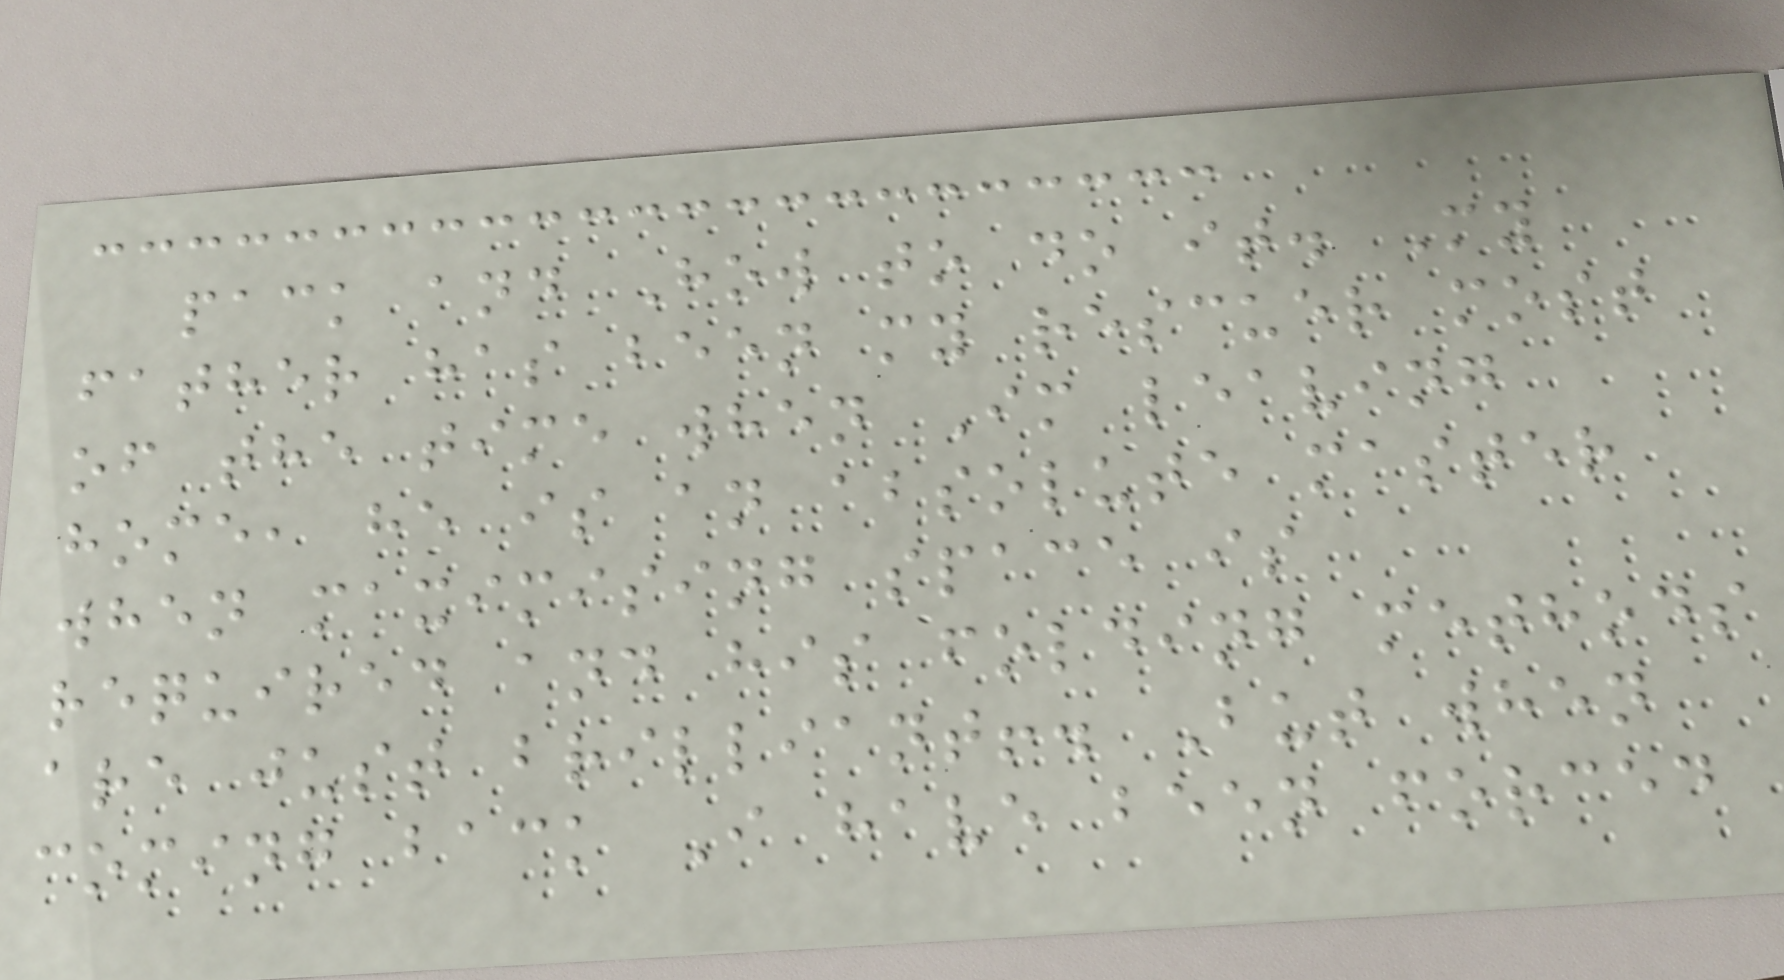pack and How to do it. My
father has been my rescuer most
of the time when Im leaving
home, he is an absolute master
when maximising space is
required and his folding methods
are just brilliant!. But when
coming back I have been forced
